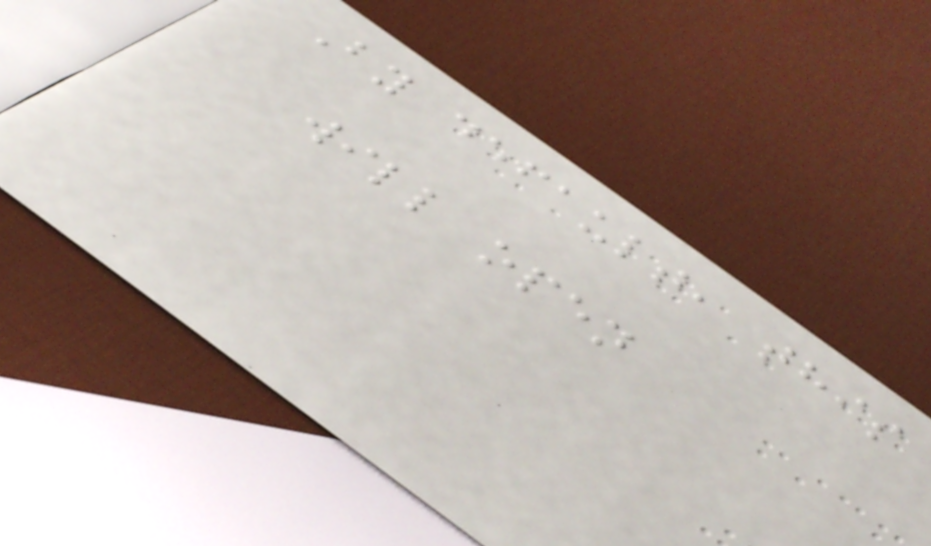By default, this
will open
